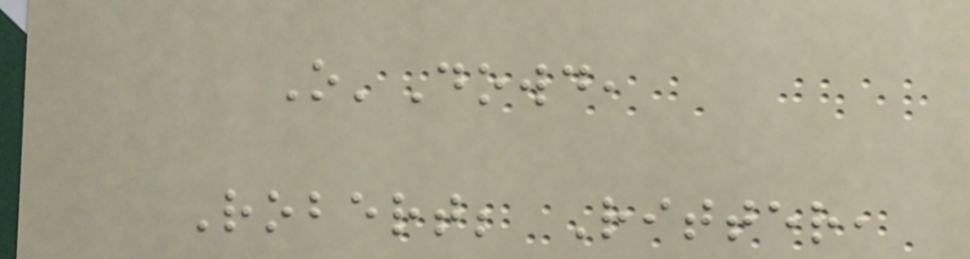O'Dowd,
Robert; Ritter,
